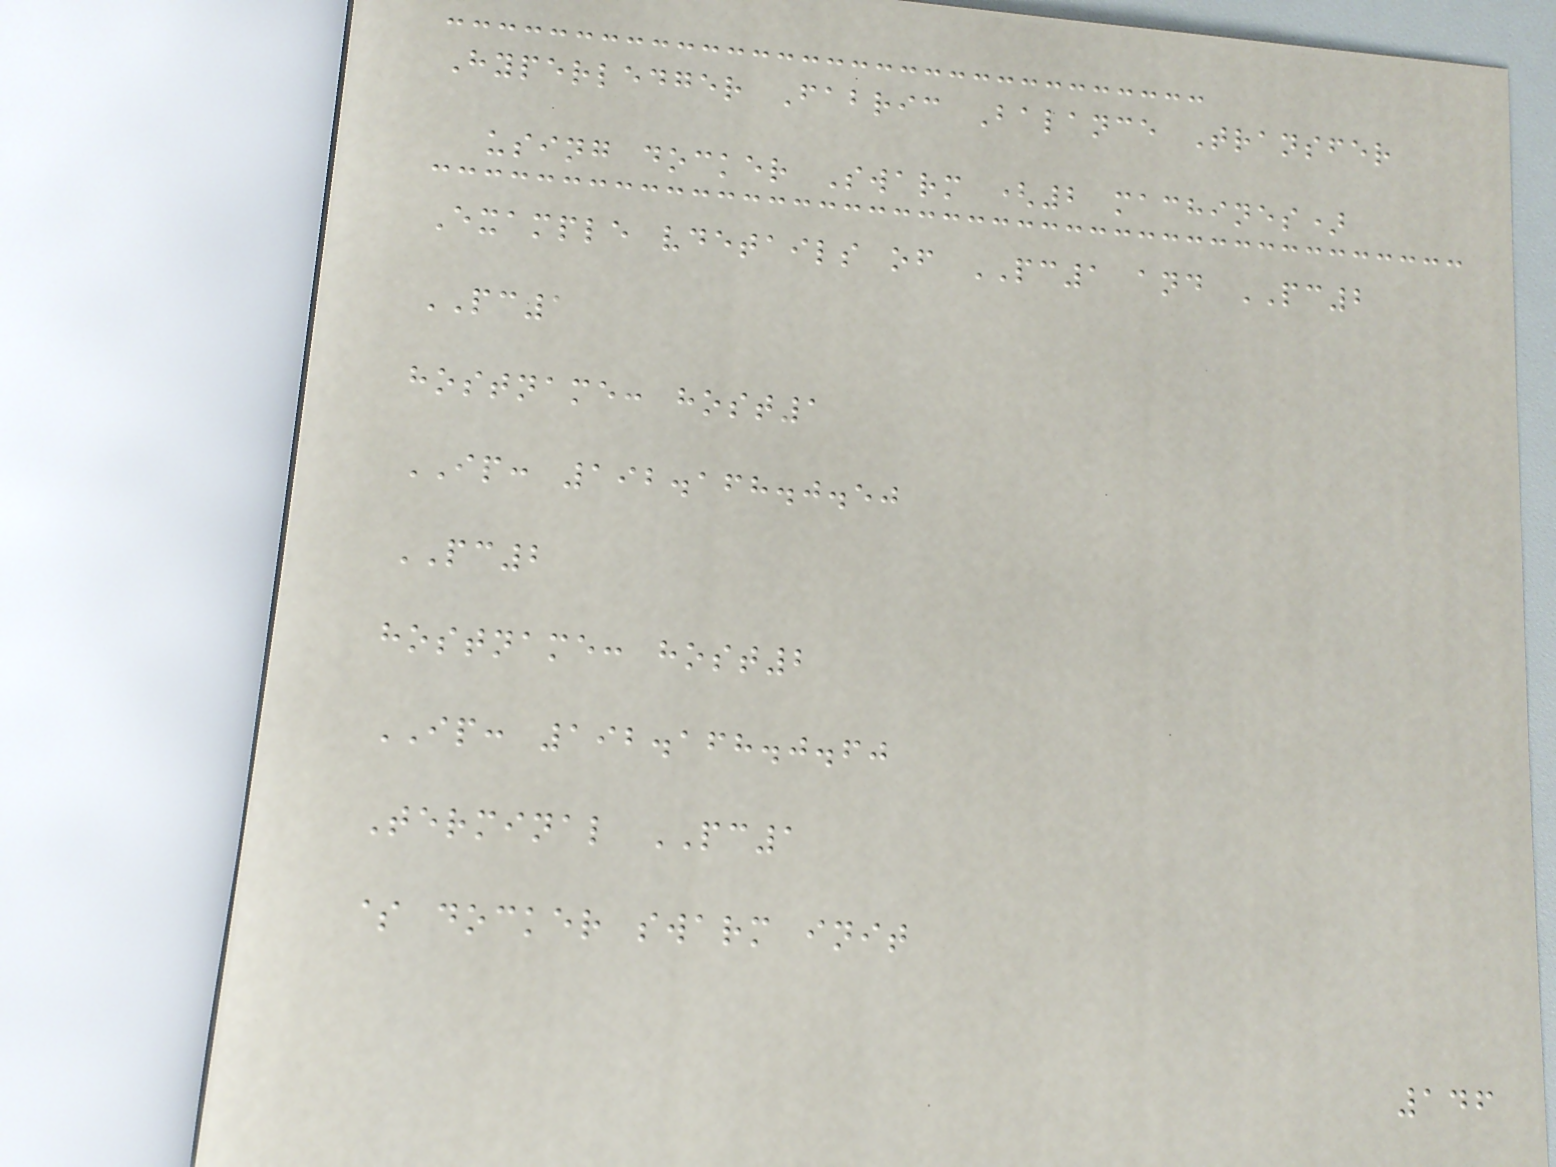Hyperledger Fabric Balance Transfer
using docker Swarm (2 machines)
Example vdetails of PC1 and PC2
PC1
hostname: host1
IP: 192.168.0.50
PC2
hostname: host2
IP: 192.168.0.60
Terminal PC1
$ docker swarm init
146
